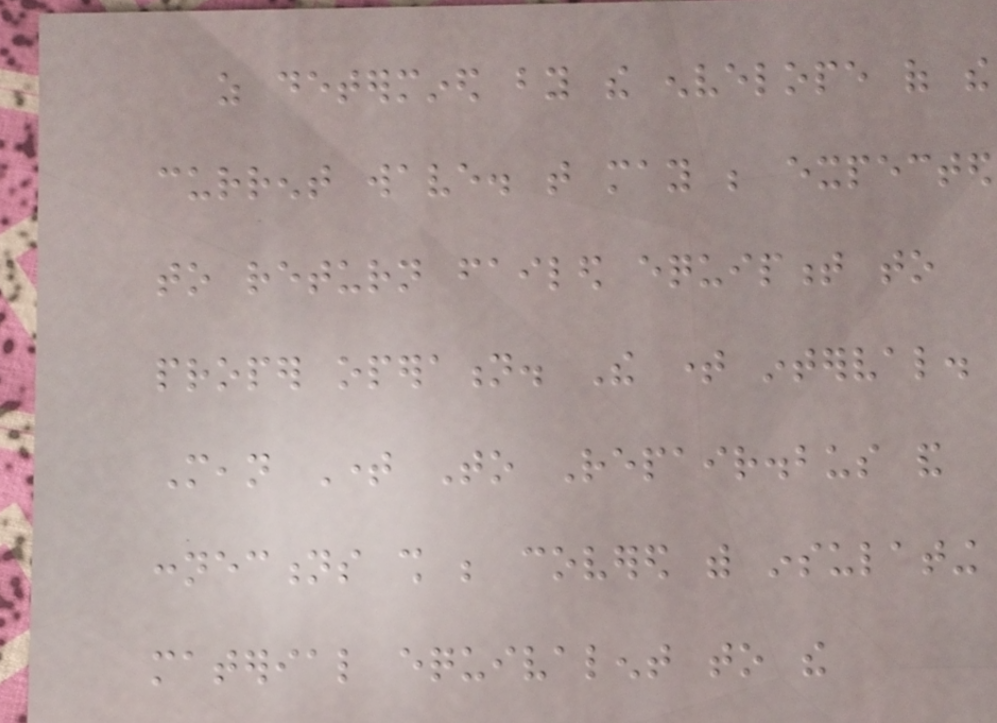as determined by the envelope of the
current wave. that may be expected
to return failed equipment to
proper operation. The time interval.
Mean Time To Repair.bus and
connections shall be covered with insulating
material equivalent to the
